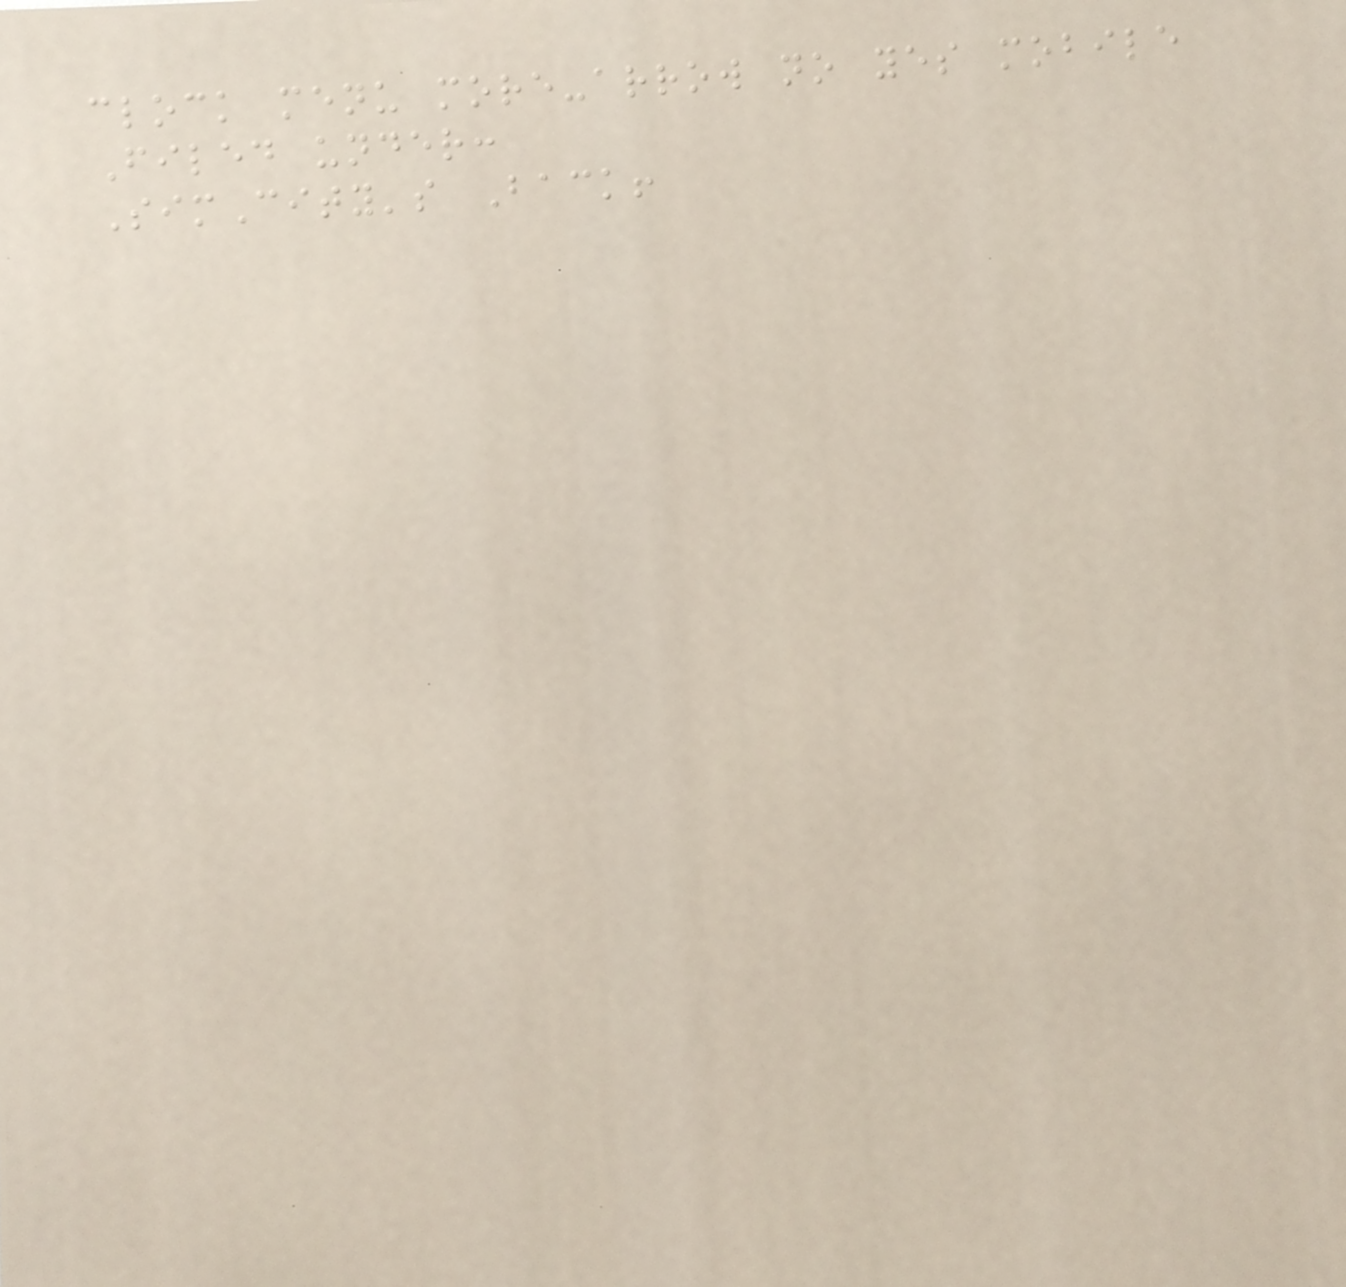clock menu more-arrow no yes mobile
Filed under:
SimCity's Back!
